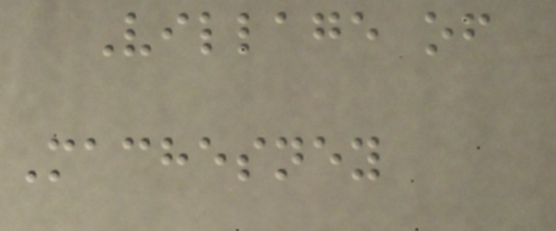Village of
Machesney
